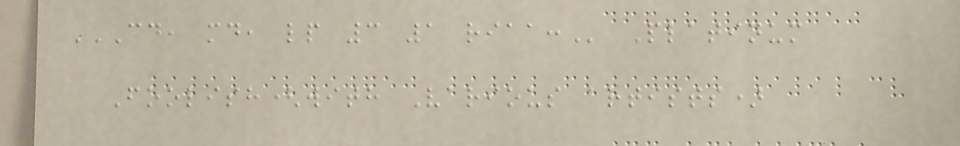CD, MD, LP 3 1 RIAA: Platinum
Foolish(with Various artists)
